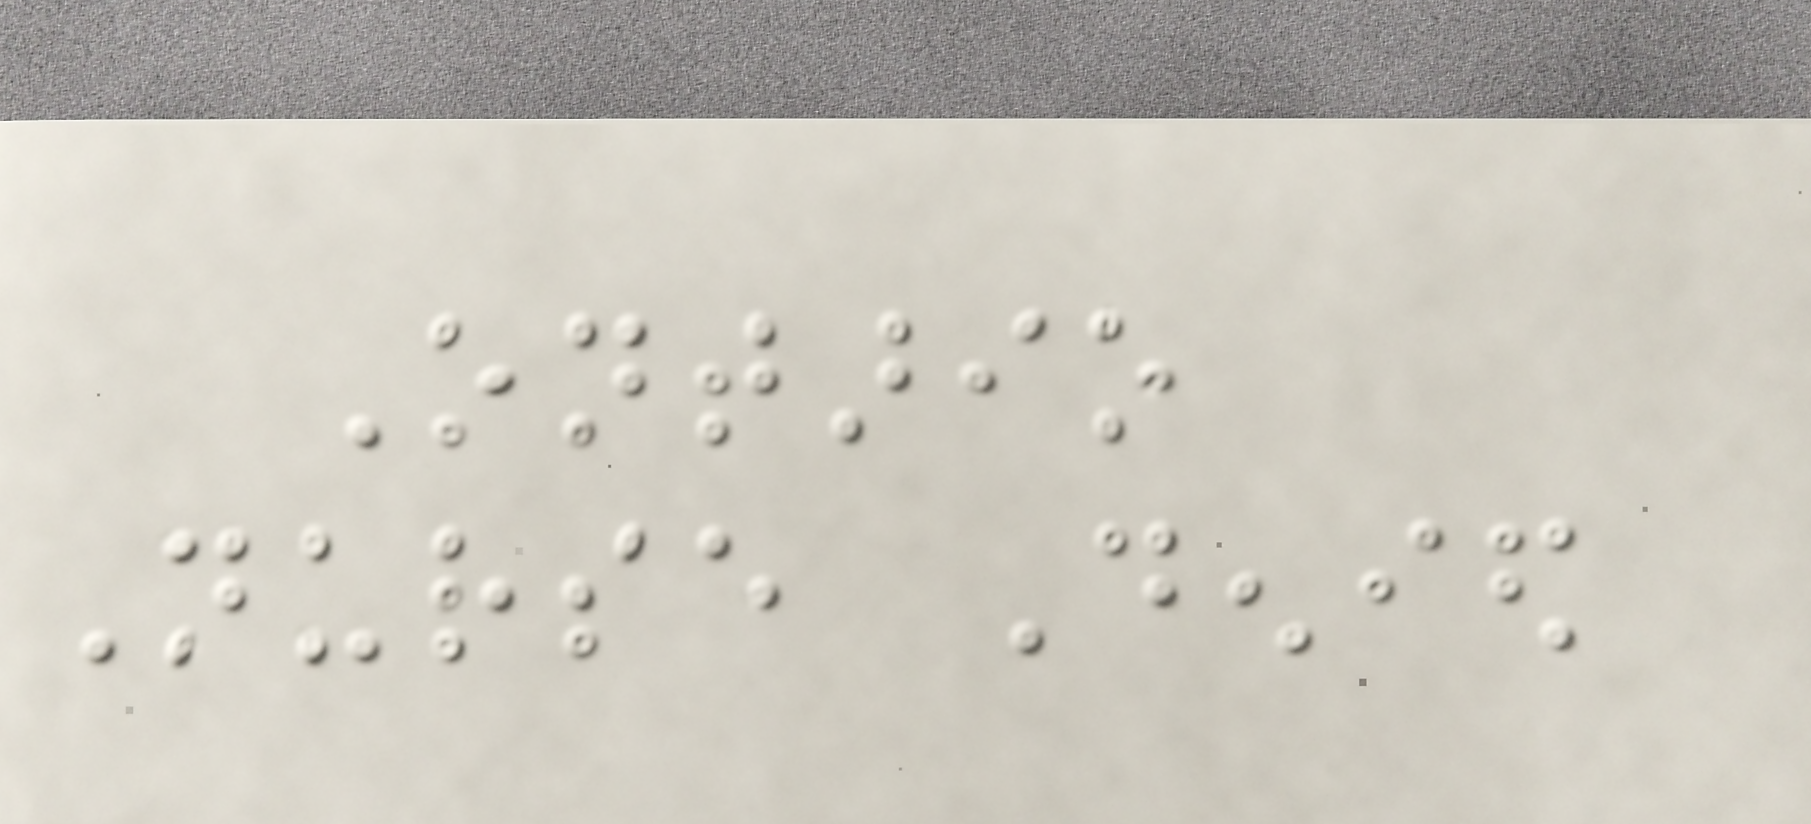Ontario
Nurse Denied
